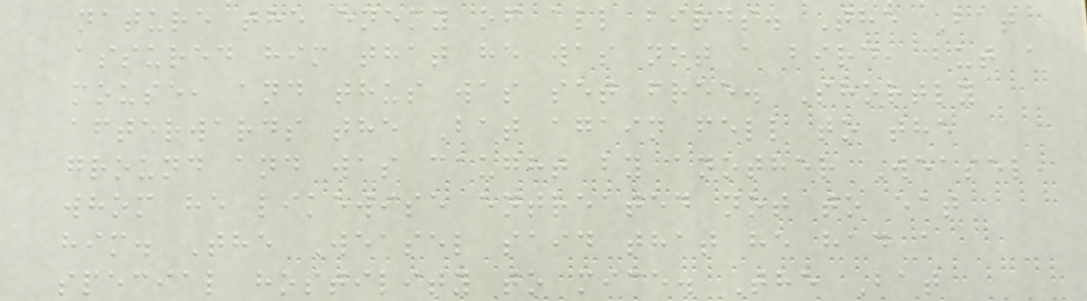nature the enemy of all birds. The Bat
assured him that he was not a bird, but a
mouse, and thus was set free. Shortly
afterwards the Bat again fell to the
ground and was caught by another Weasel,
whom he likewise entreated not to eat
him. The Weasel said that he had a
special hostility to mice. The Bat
